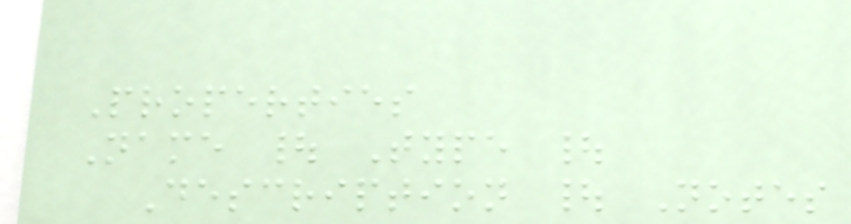Properties
Name | Type |
Description | Notes
